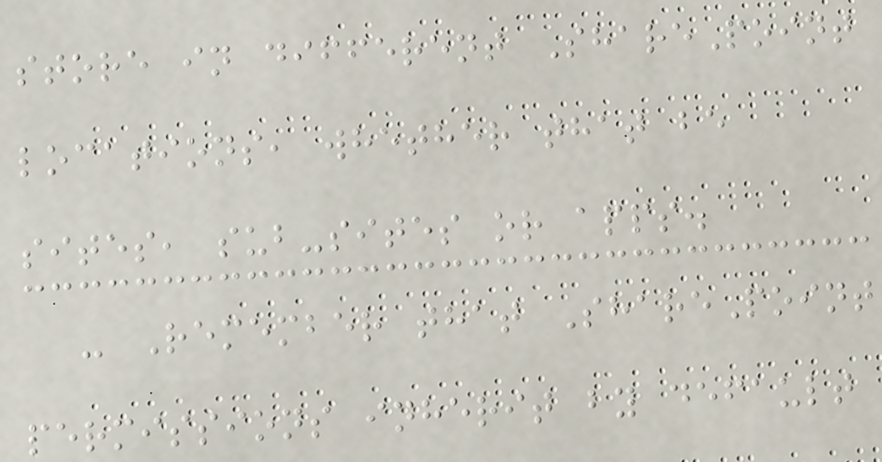store in different SharePoint
locations, whether that be
sites, sub-sites or apps.
- Remember that SharePoint
permissions inherit by default
